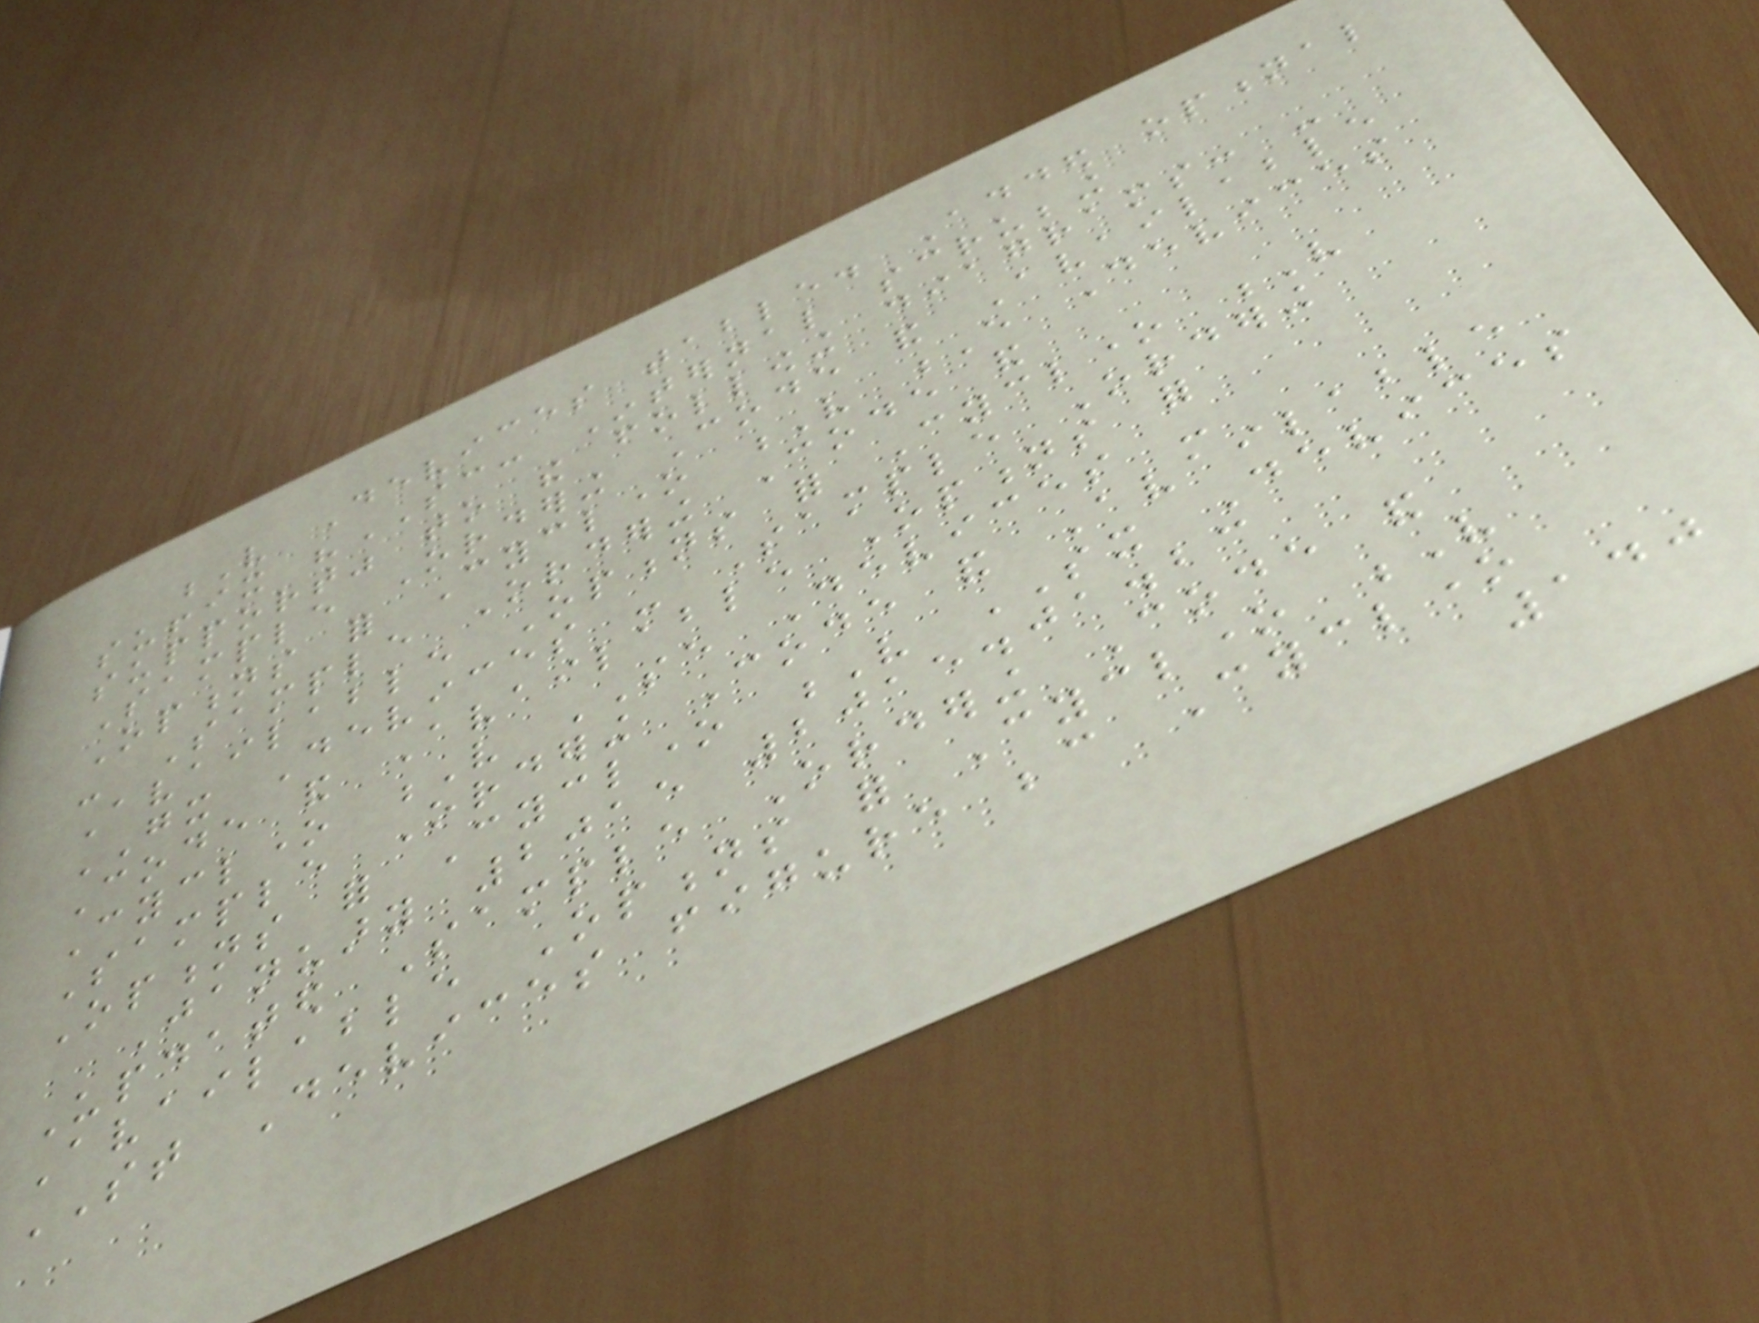V Devices table. Added optional
suffix "SC: Internal scrubbing
support" to the following diagrams: -
Sample Ordering Code and Available
Options for Cyclone V E Devices
- Sample Ordering Code and
Available Options for Cyclone V
GX Devices - Sample Ordering
Code and Available Options for
Cyclone V SE Devices -
Sample Ordering Code and Available
Options for Cyclone V SX Devices
January 2015 2015.01.23
Updated Sample Ordering Code and
Available Options for Cyclone V
ST Devices figure because Cyclone
140
